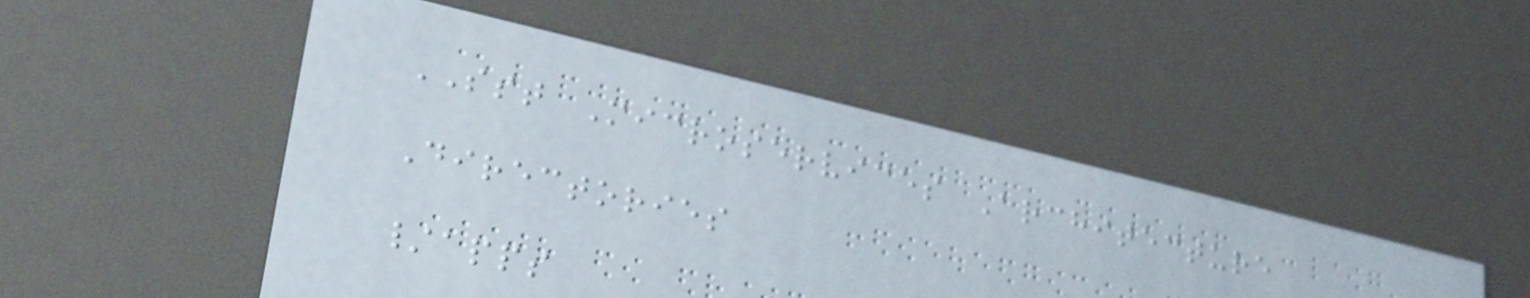SST Microservices Architecture
Directories
/apps
